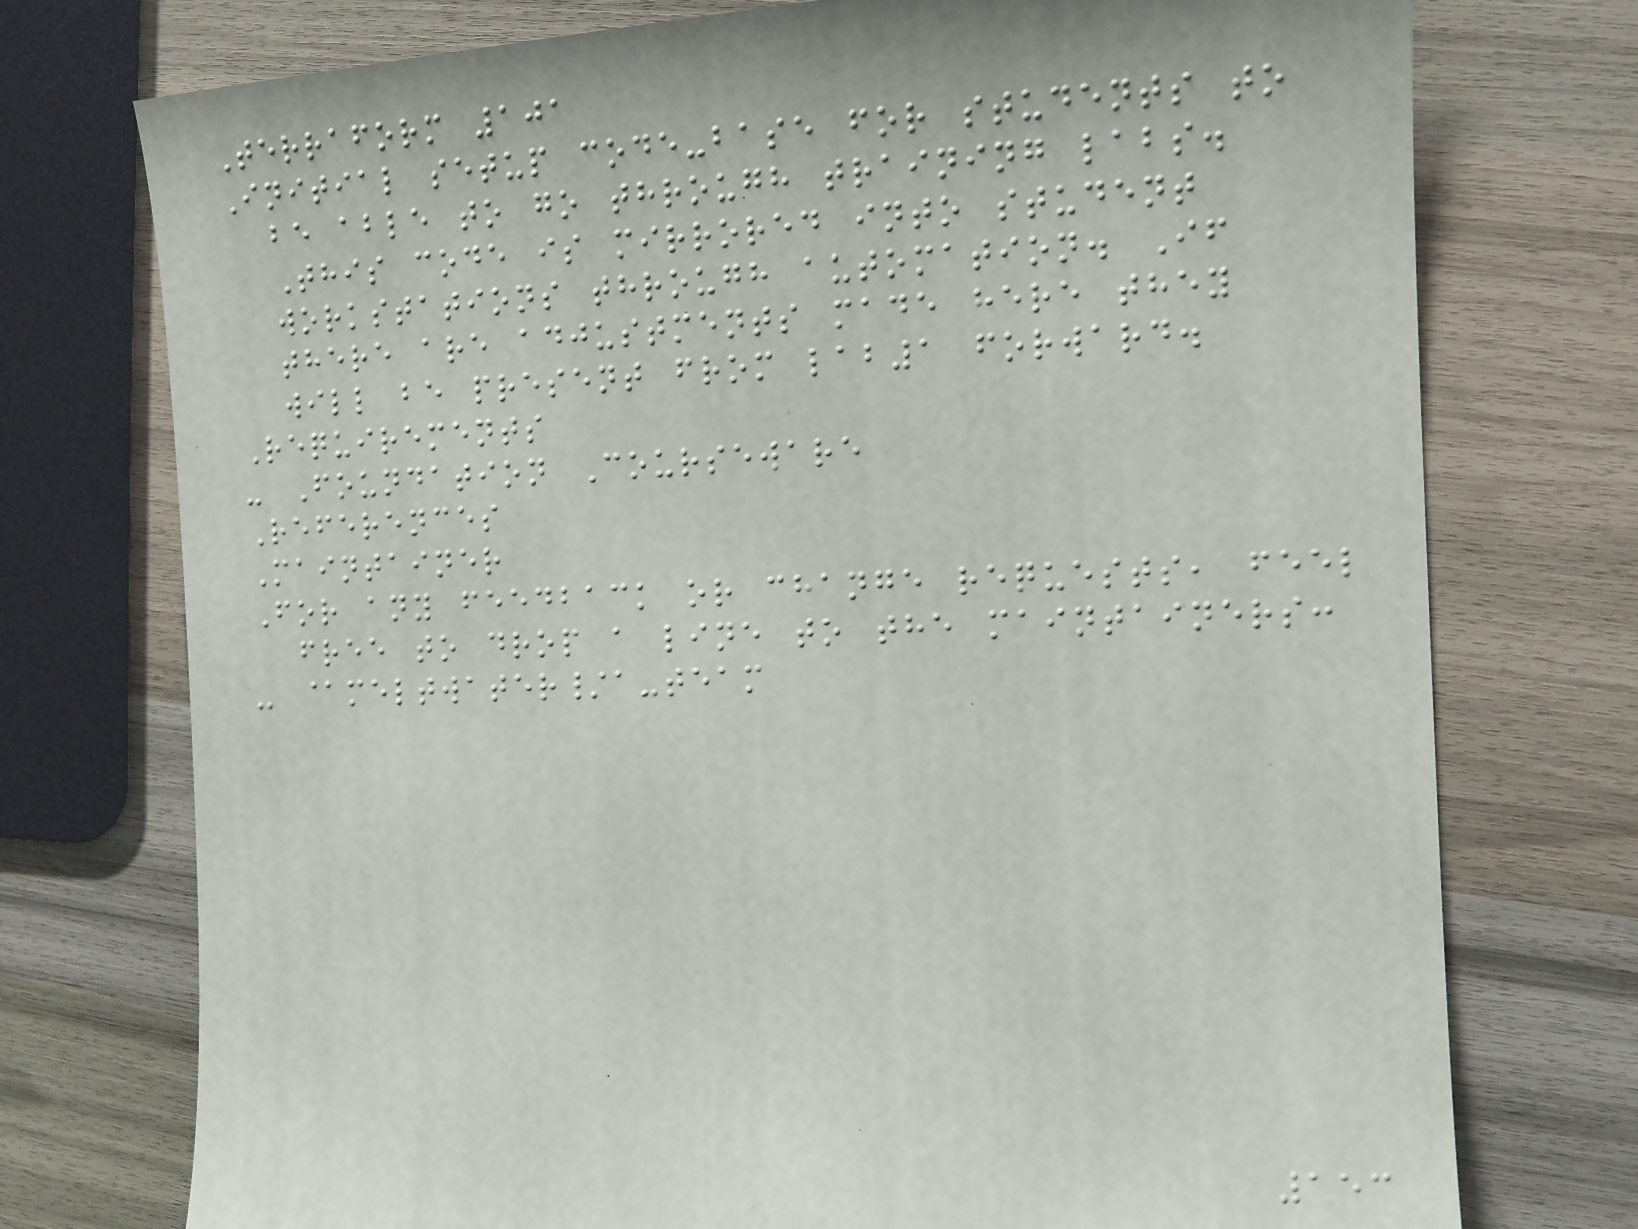Terraform 101
Initial setup code-base for students to
be able to go through training labs.
This code is mirrored into student
workstations through automation. If
there are adjustments made here they
will be present from lab1 forward.
Requirements
- Foundation Courseware
References
Maintainer
For any feedback or change requests, feel
free to drop a line to the maintainers:
- @meltwater/a-team
153
